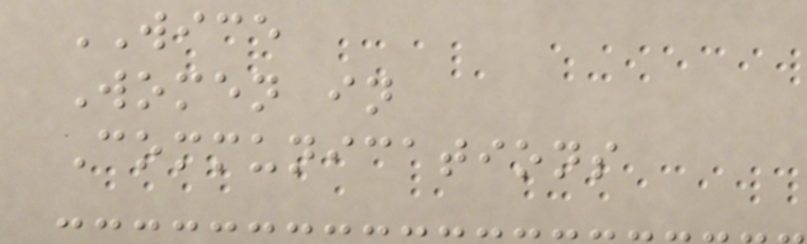WICE
Women in
Communications
